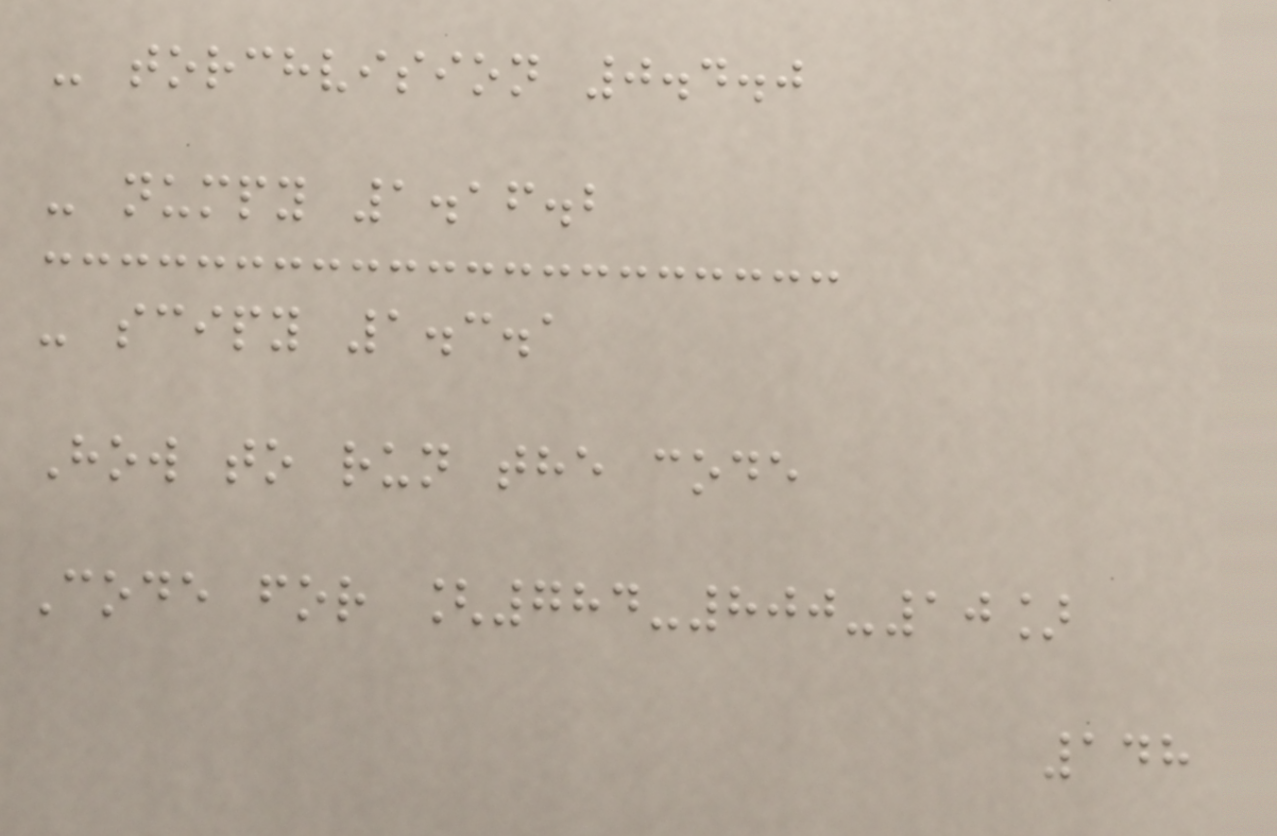- torchvision 0.4.0
- numpy 1.16.2
- scipy 1.3.1
How to run the code
Code for [784-800-10]
148
